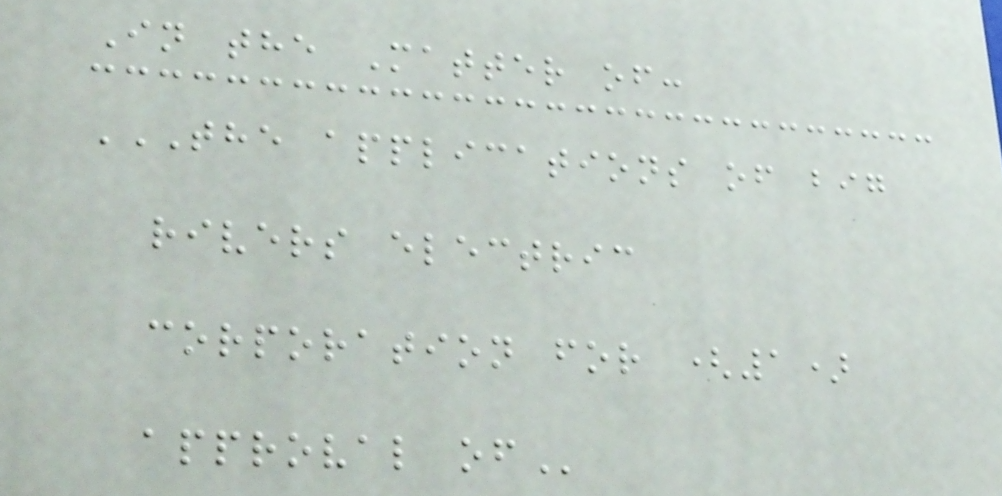In the Matter of:
THE APPLICATIONS OF BIG
RIVERS ELECTRIC
CORPORATION FOR (1)
APPROVAL OF
